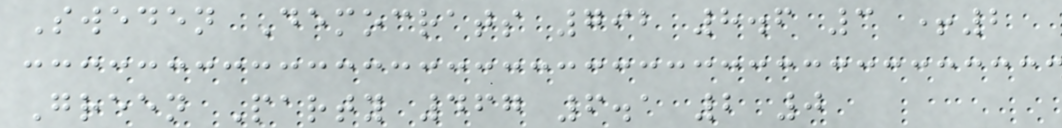Sweden Democrats 792 8.6 3 +2
Green Party 467 6.1 2 0
